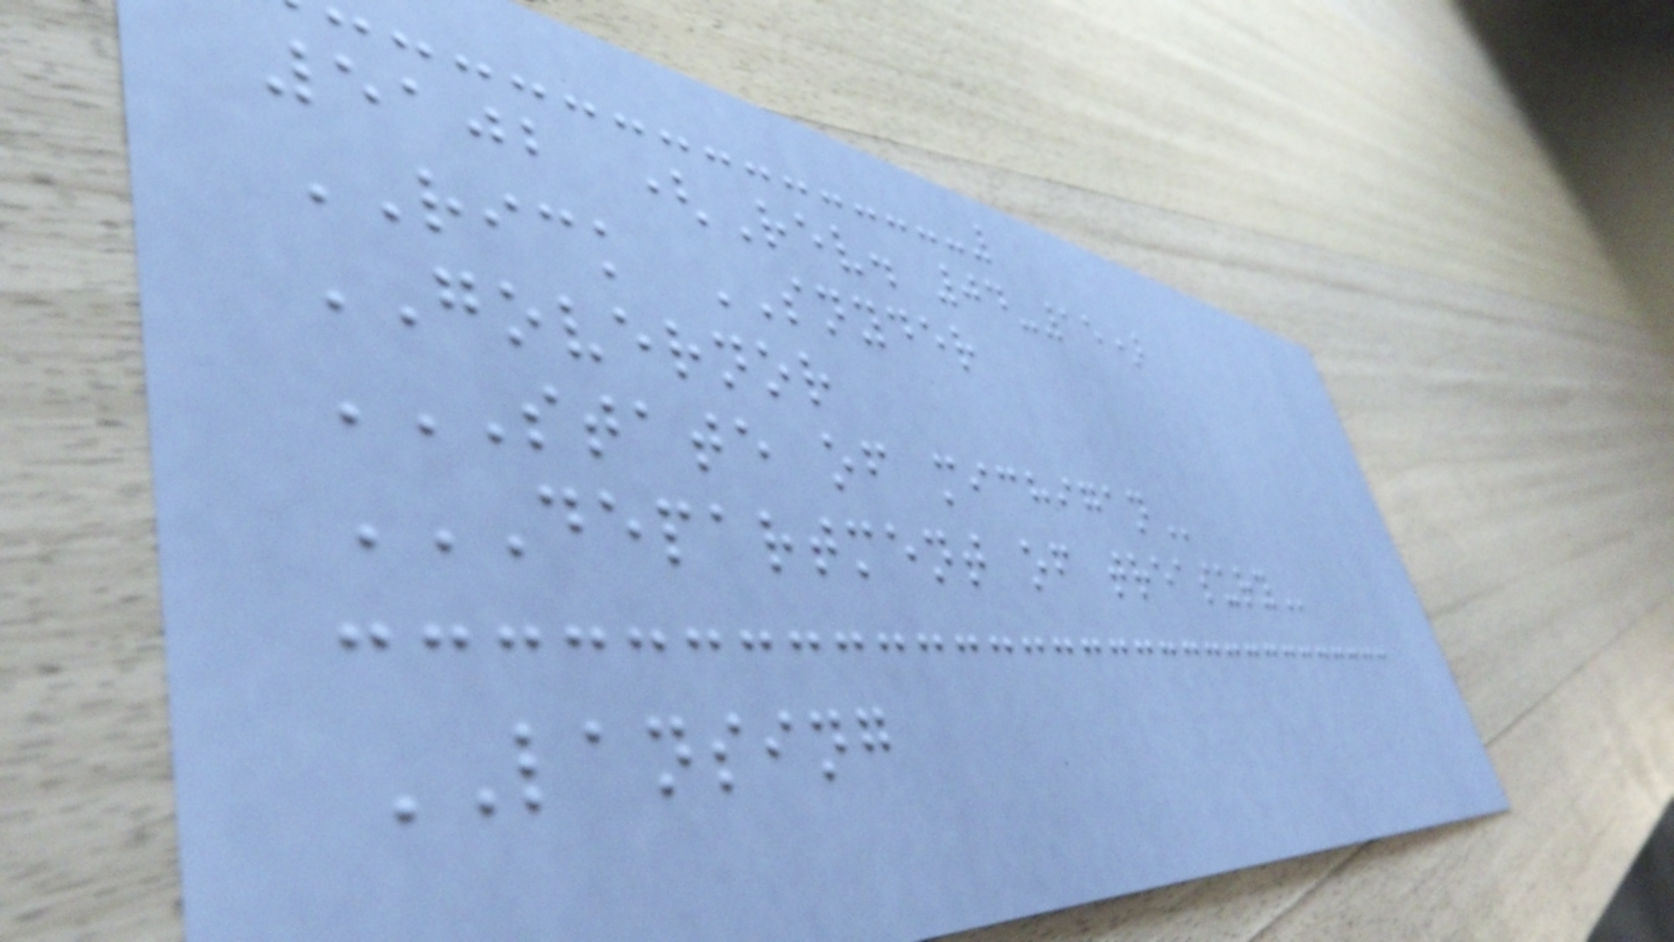5102 (Rev. 04-15)
RICK SNYDER
GOVERNOR
STATE OF MICHIGAN
DEPARTMENT OF TREASURY
LANSING
